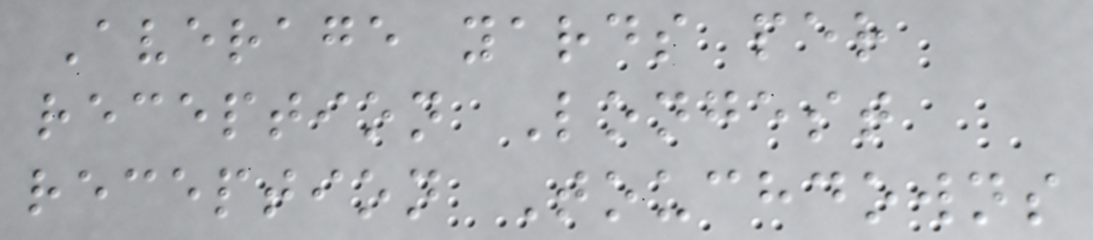Average yards per
reception Longest
reception Touchdowns
